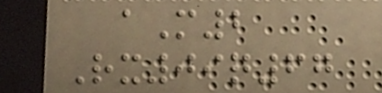aM2
Rx09q67
